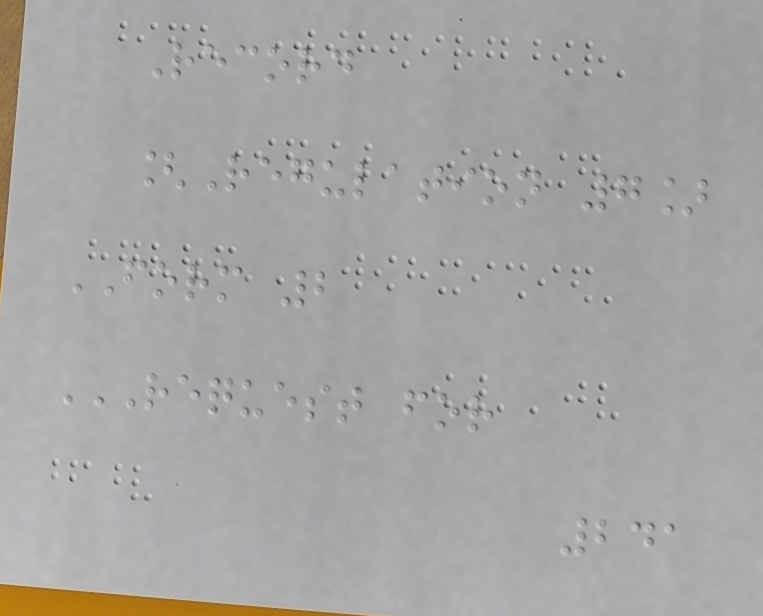Record
[Regulation 7]
FORM 2
REQUEST FOR
241
